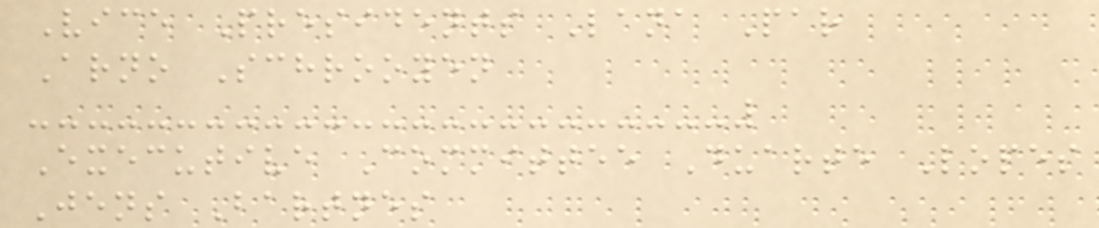Vice Presidents Lana Par
Arno Schrooyen
Executive Committee Duarte Lopes
Jens Bartnes
